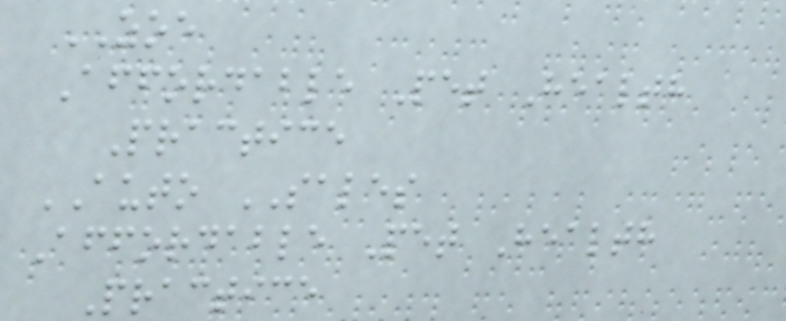ZOE
Affordable Pet Health
Practice
AUTO SALES
Affordable Pet Health
Practice
